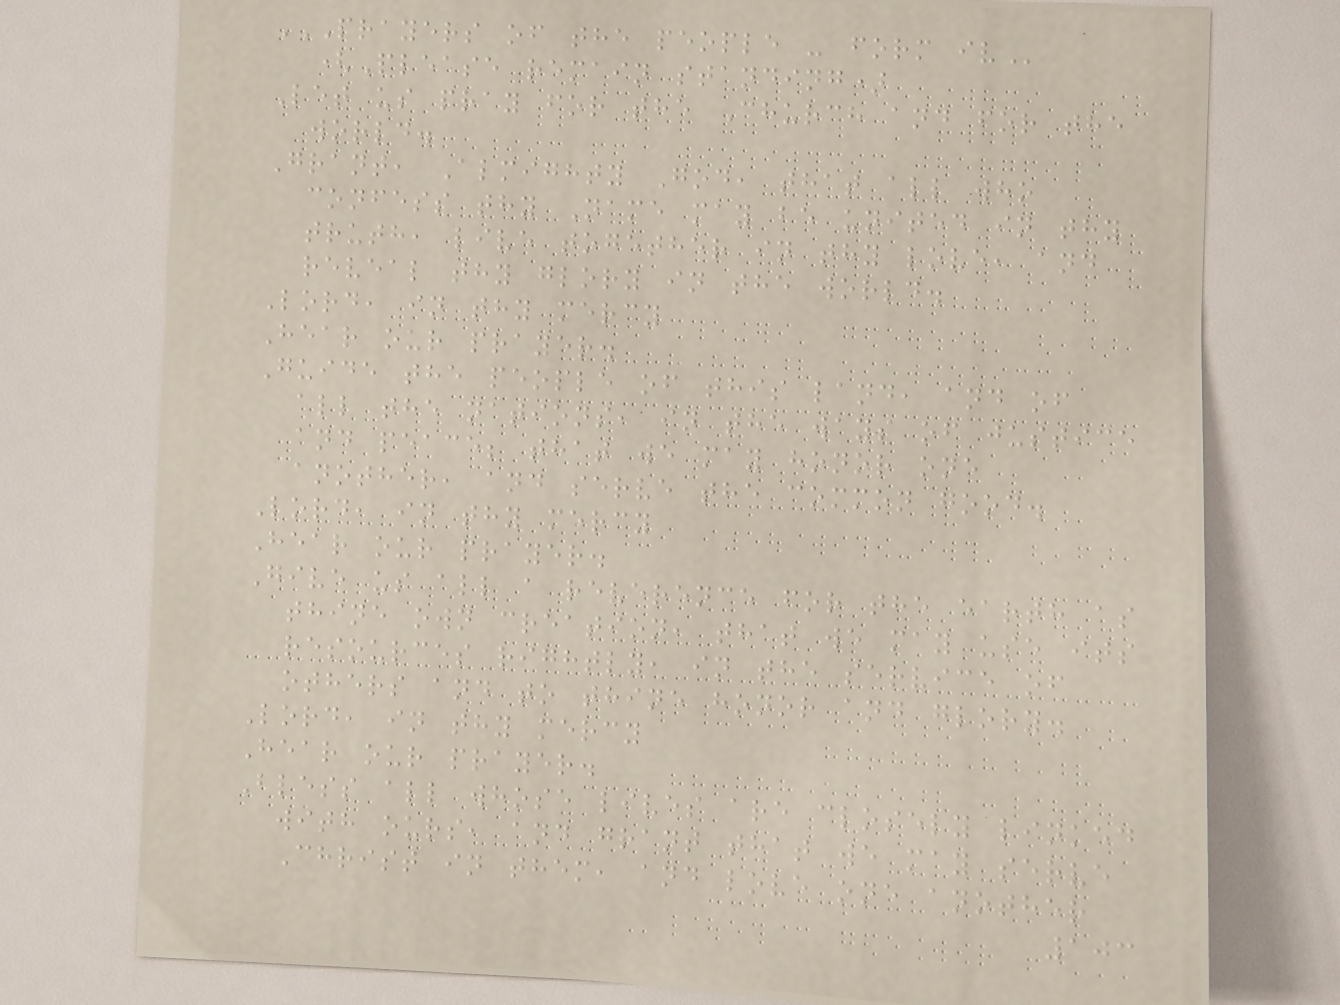PRAYERS OF THE PEOPLE - FORM IV
(Please remain standing)
Let us pray for the Church and for the
world.
Grant, Almighty God, that all who
confess thy Name may be united in thy
truth, live together in thy love, and
reveal thy glory in the world.
Lord, in thy mercy
Hear our prayer.
Guide the people of this land, and of
all the nations, in the ways of justice
and peace; that we may honor one
another, and serve the common good.
Lord, in thy mercy
Hear our prayer.
Give us all a reverence for the earth as
thine own creation, that we may use its
resources rightly, in the service of
others and to thine honor and glory.
Lord, in thy mercy
Hear our prayer.
Bless all whose lives are closely linked
with ours, and grant that we may serve
Christ in them, and love one another
103
